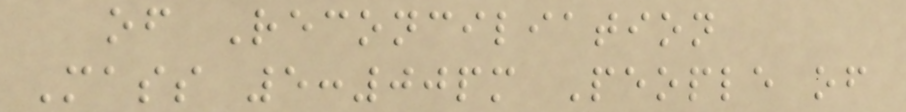of Reconciliation
Mass 5:00pm People of
